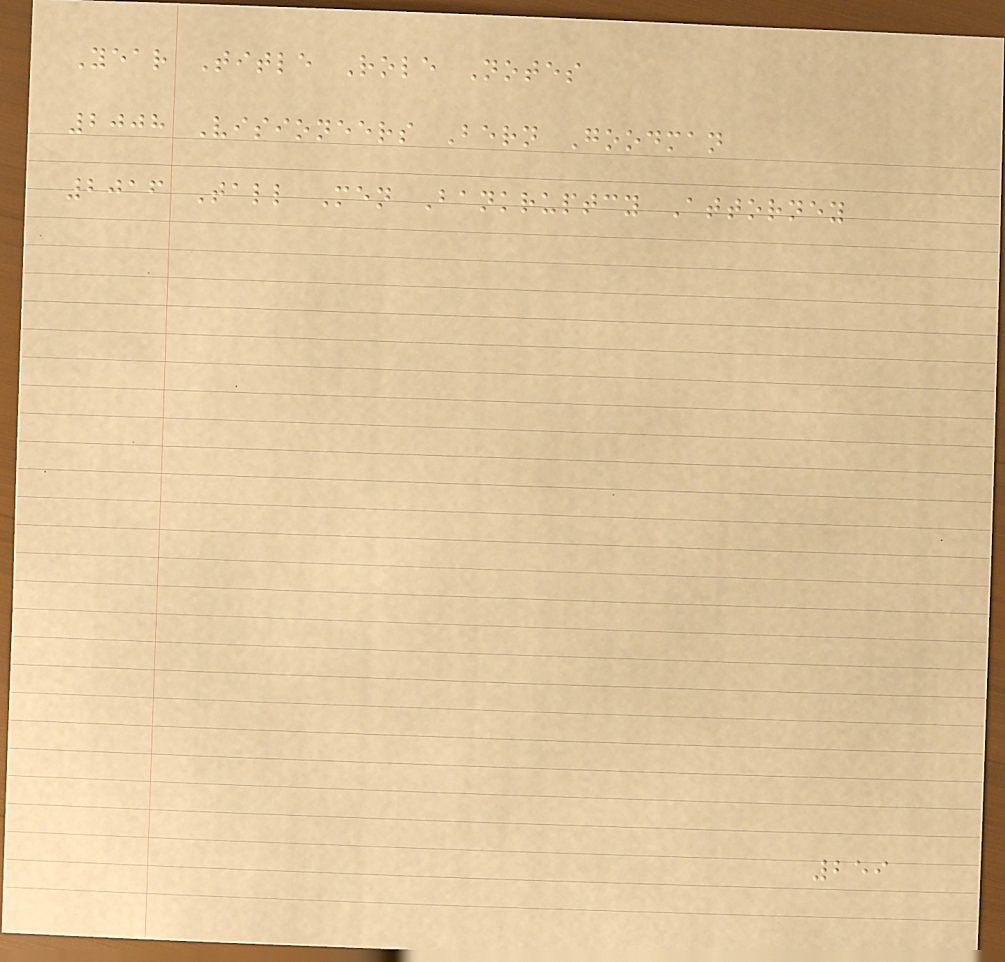Year Title Role Notes
2008 Visioneers Bern Goodman
2016 Tall Men Bankruptcy Attorney
259
